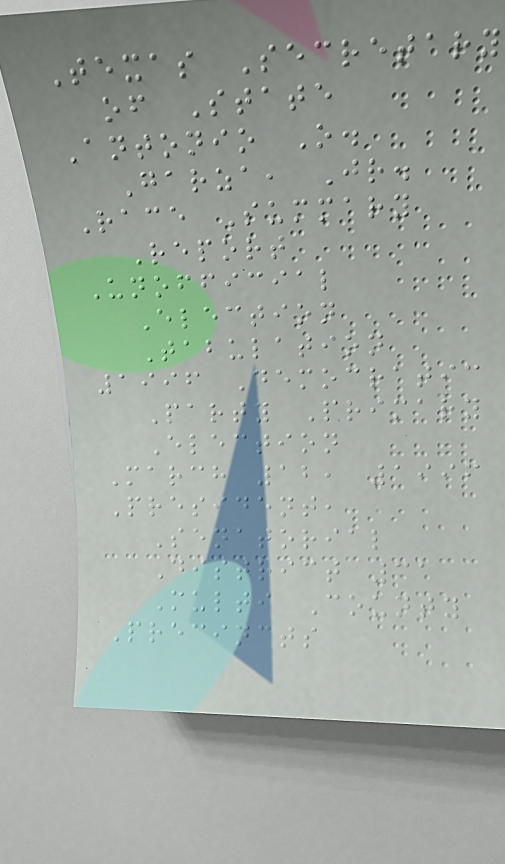Texas Secretary
of State
Antonio O.
Garza, Jr.
Race Summary
Report
Unofficial
Election
Tabulation
1996 Democratic
Party Primary
Election
March 12, 1996
President,
Senatorial
District 31
Multi County
Precincts
